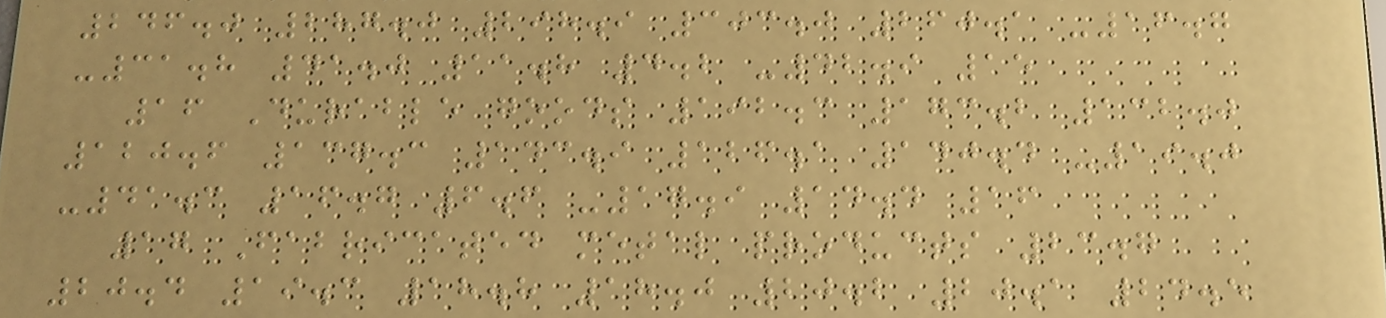246.0 287.0 298.9 303.0 260.1 -16.7
-31.8 41.0 11.8 4.2 -42.9 15
16 Durable goods 192.3 173.2 132.0
120.6 137.3 143.9 126.1 140.4 -19.0
-41.3 16.7 6.6 -17.9 14.4 16
17 Fabricated metal products 23.7
20.4 19.3 18.8 18.0 20.2 20.1 24.5
